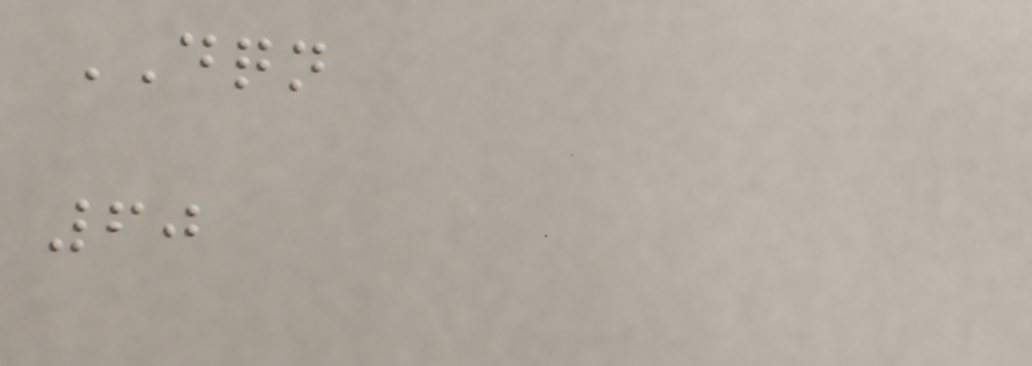DQN
60
